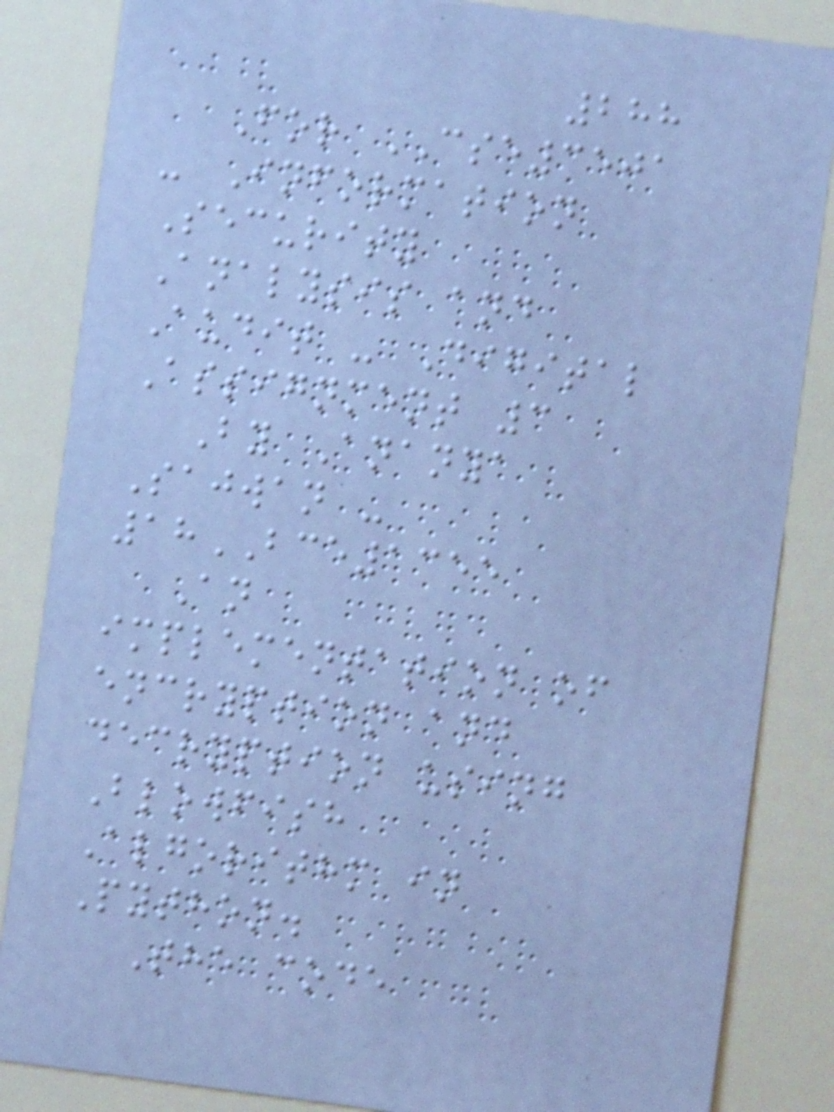288
For CSE3501
- Information
Security
Analysis and
Audit - Digital
Assignment 3
By Ananya
Sajwan -
18BCE1355
An
implementation of
encryption and
decryption using
Blowfish
Algorithm in
Python.
The code
